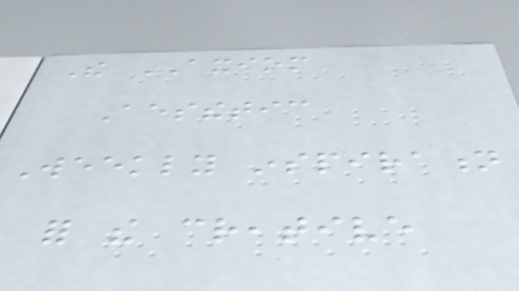The AXIOM
Aesthetic
Weekly inspiration
for the creative
